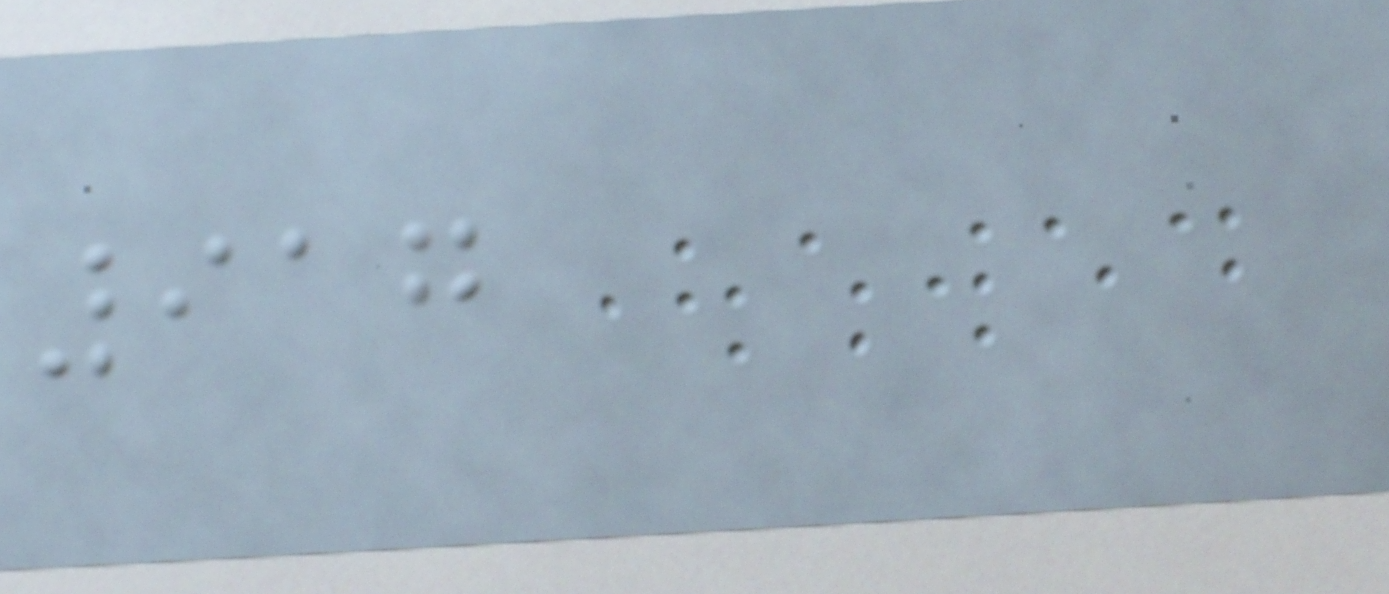917
